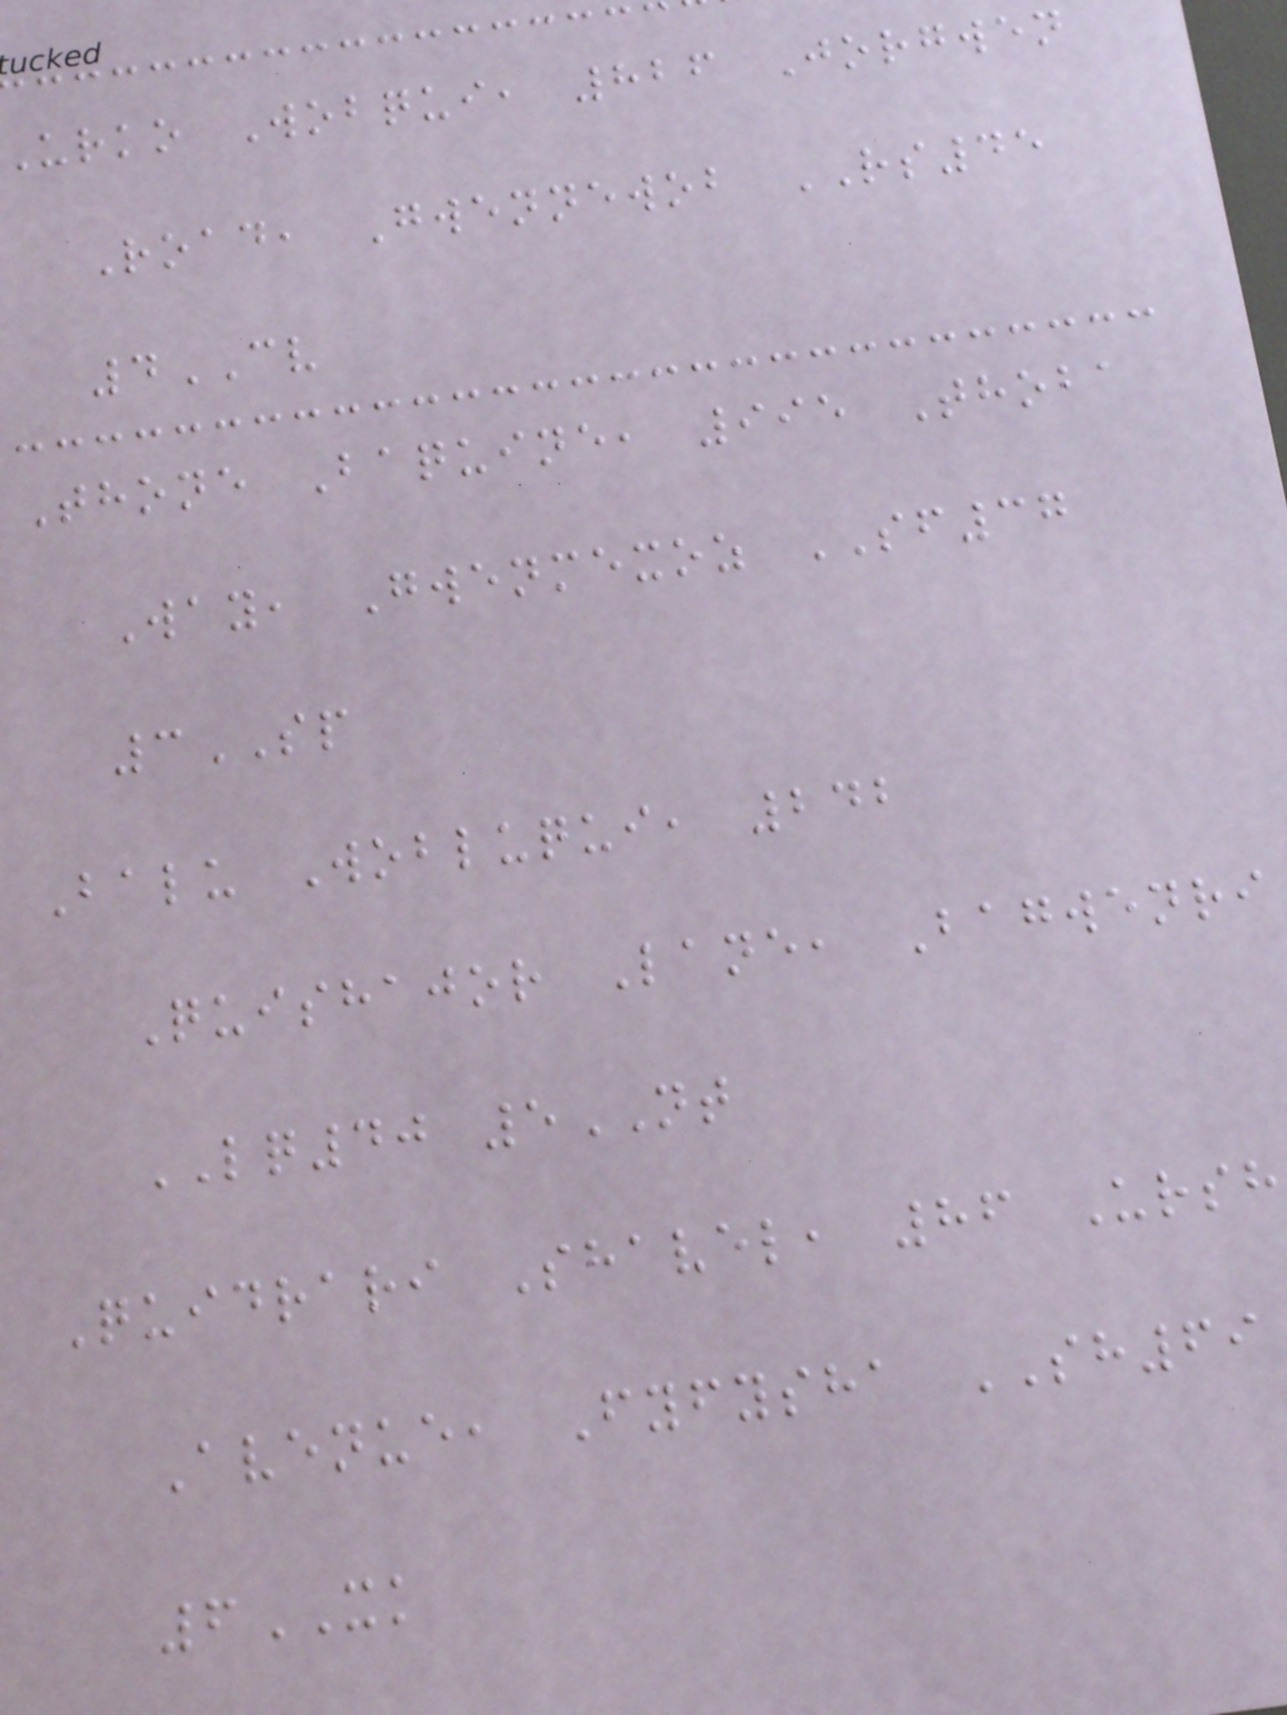Urko Wobqui, 826 Jorgwen
Road, Gwennewob RS45
4CV
Thone Baquine, 995 Thoba
Way, Gwenmexoz SF37
3SP
Balu Wobluqui, 242
Quishajor Lane, Bagwenri
LQ40 5NT
Quidrari Shavel, 86 Ursh
Avenue, Fyfysha SH69
6XK
